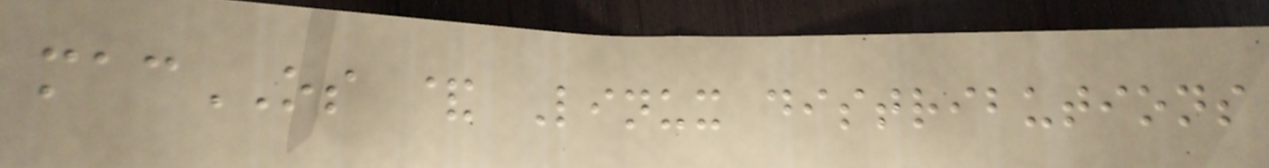macOS & Linux distributions
